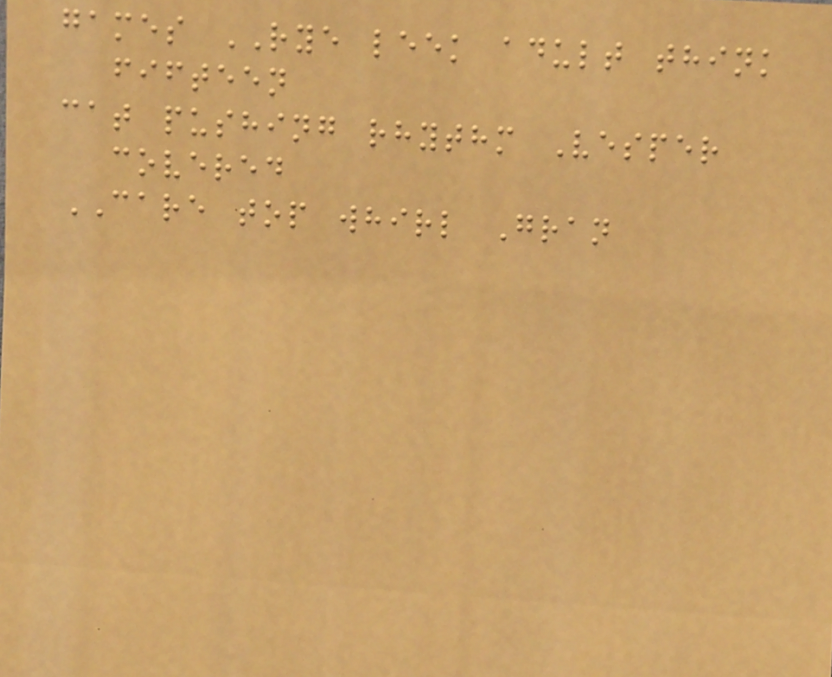games RYE leek adult think
fifteen
cat pushing rhythm Vesper
covered
CARE top whirl Gran
